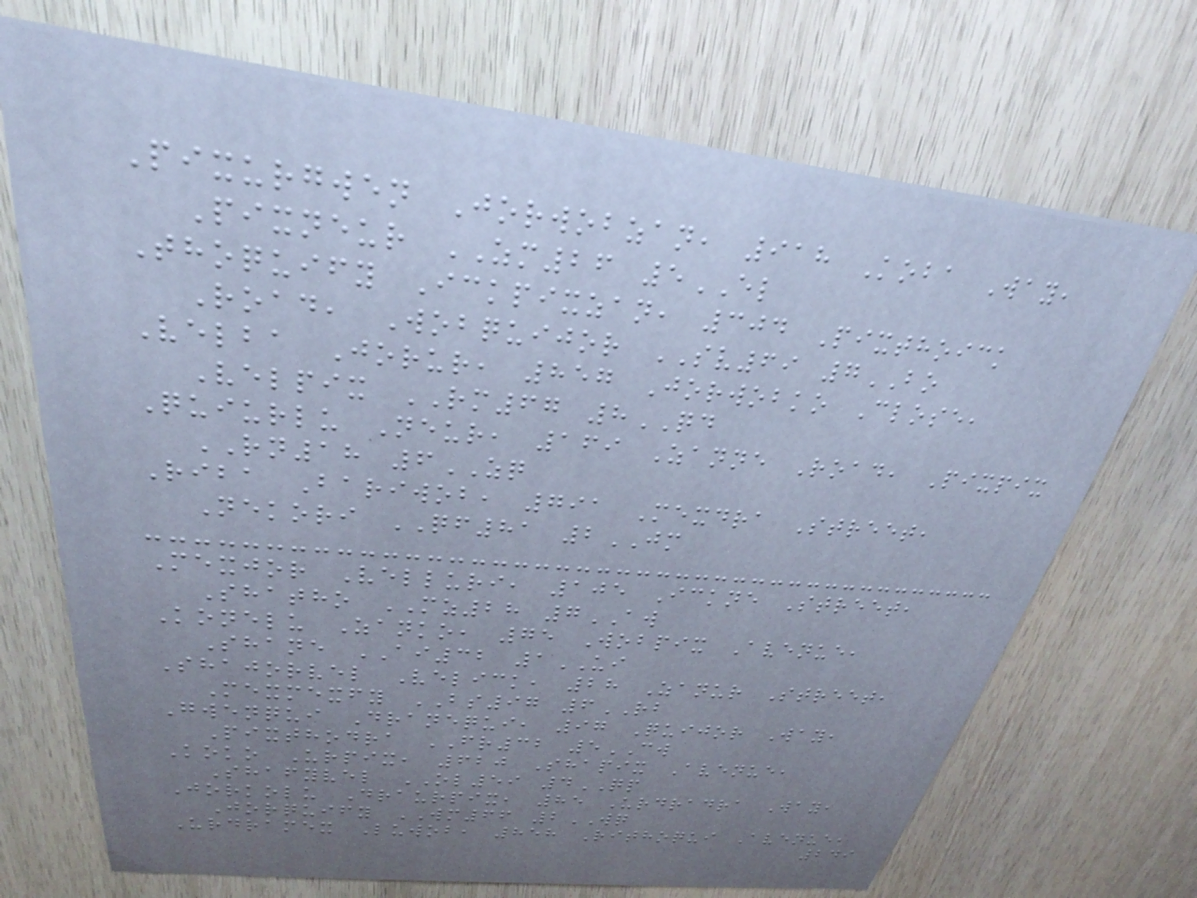Pixurgwen Jorwobzan, 918 Koba Way,
Pixneur ZM26 5EL
Thoquify Ickpixzan, 304 Pixthoick
Road, Wobquijor SV69 7BO
Velba Jorur, 857 Jorwobko Close,
Velpix RM67 8QD
Quiurlu Neur, 169 Zanne Road, Pixpix
RN18 6ZQ
Riba Bariwob, 791 Mexdra Street,
Nekori QF81 2JM
Mexjor Velluri, 105 Ickne Street,
Shatho MZ28 7AW
Konelu Zanko, 75 Wobpix Avenue,
Shane AI32 1UI
Shajorvel Velick, 28 Zanur Street,
Mexmexfy BS97 6RB
Gwenqui Dranequi, 97 Quijor Way,
Pixthodra FR32 5CW
Koko Urpix, 620 Shapix Avenue,
Shafyvel OL59 4QP
Jorkolu Draurpix, 85 Urdradra Way,
Jorquify WM66 2WQ
Urdramex Luwob, 858 Rithoqui Avenue,
249
